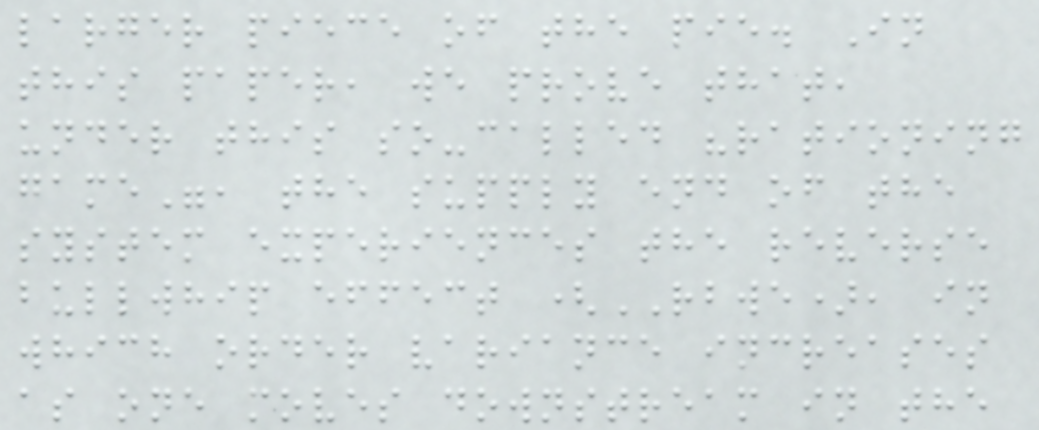larger piece of the pie. In
this paper, we prove that,
under this so-called "rationing
game", the supply end of the
system experiences the reverse
bullwhip effect (RBWE), in
which order variance increases
as one moves downstream in the
